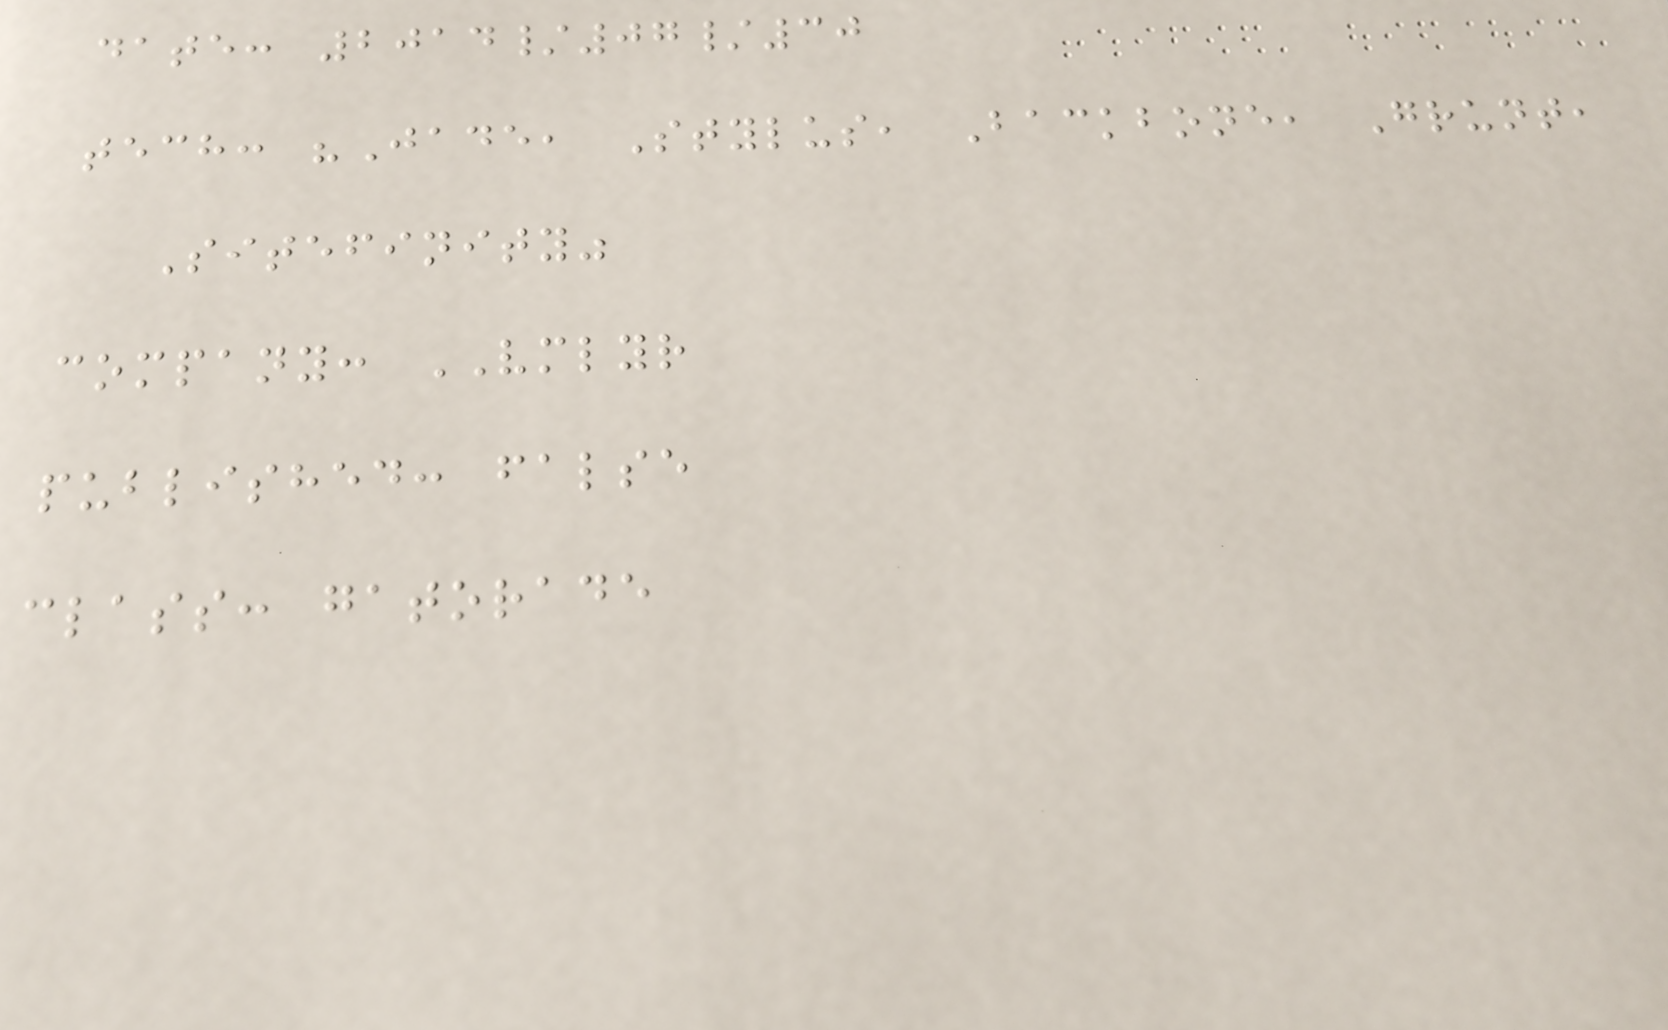date: 2014/07/30
tech: "Jade, Stylus, Backbone, Grunt,
Sitefinity"
company: VMLYR
published: false
class: gatorade
